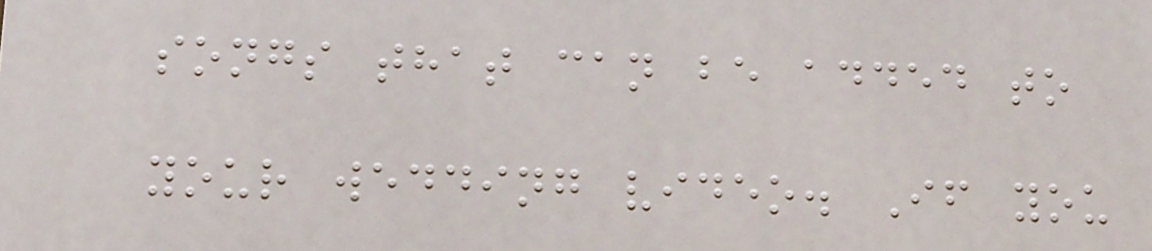songs that can be added to
your wedding video. If you
